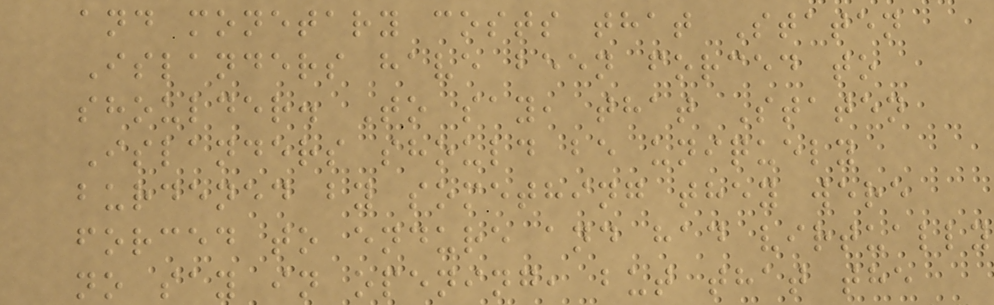and monetary costs that Staten
Islanders have been forced to
shoulder. To say, that Staten
Islanders should be uniquely
burdened by something they were
forced to endure and had virtually
no say in opening, but that the
